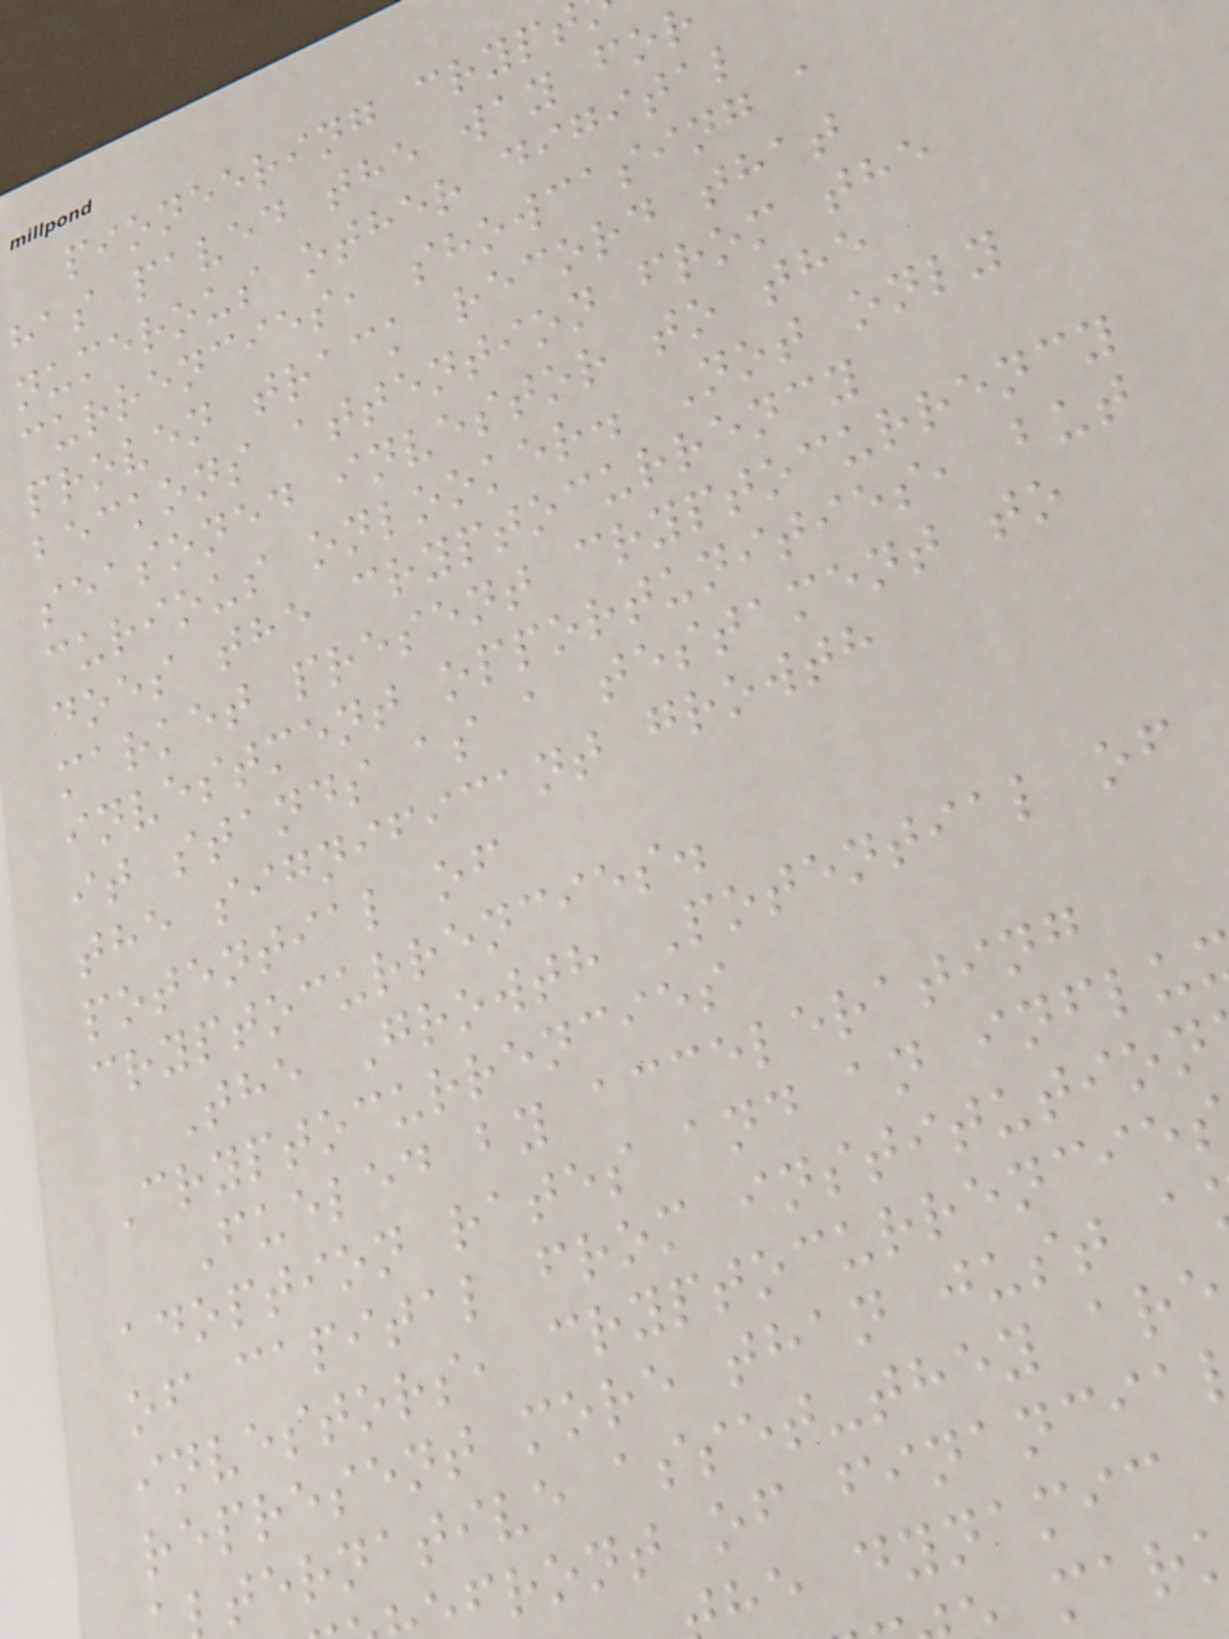pioneering crypt
has paved the way for
numerous other digital
currencies, showcasing a
proven track record that
beckons attention from the
seasoned investor to the
curious onlooker. Not only
does the cryptocurrency
market present cryptocurrency
investment opportunities, but
it stands as a testament to
the significant growth
potential of
cryptocurrencies.
The Growth Potential of
Cryptocurrencies
Fueled by accelerating
adoption rates and an influ
of capital from institution
investors, cryptocurrencie
represent more than just a
ternative asset-they are
front of financia
he dynamic
